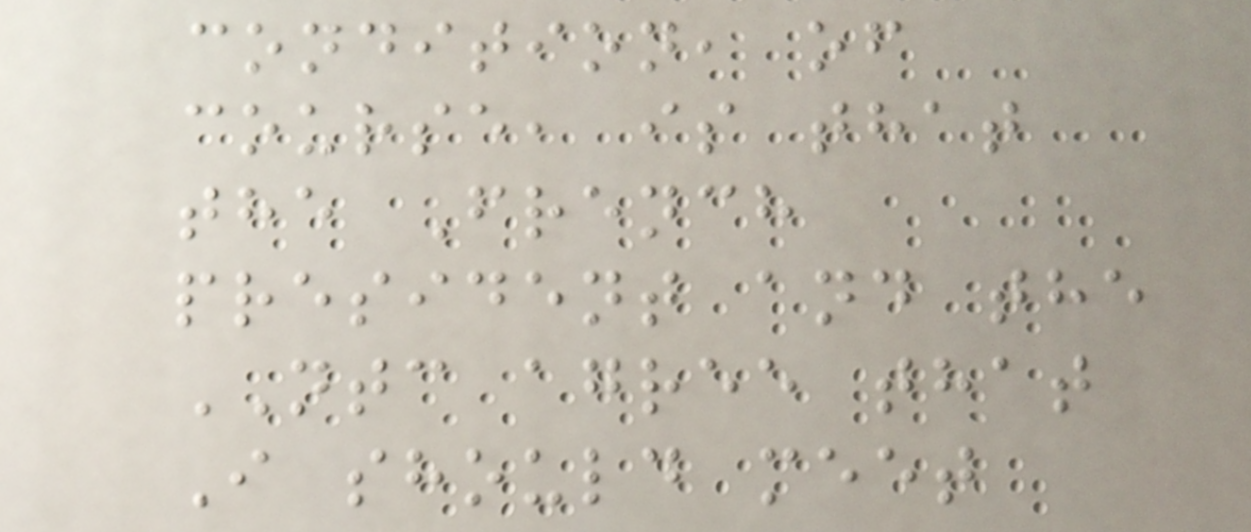condition, of
course, is that
the French
president and the
NTC agree that
I should meet
